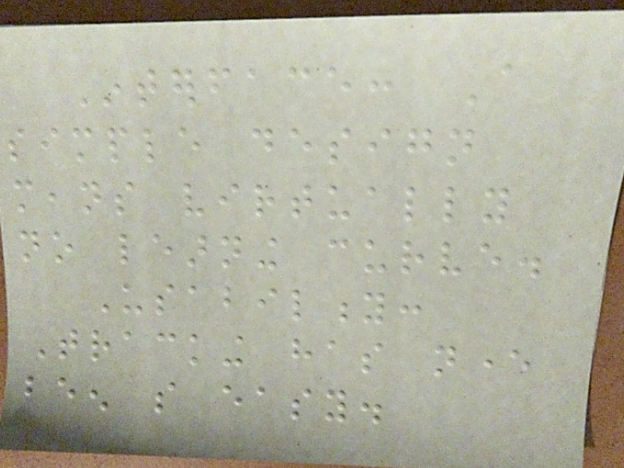Interface: A
simple design
means virtually
no learning curve.
Usability:
Tracking has never
been so easy.
